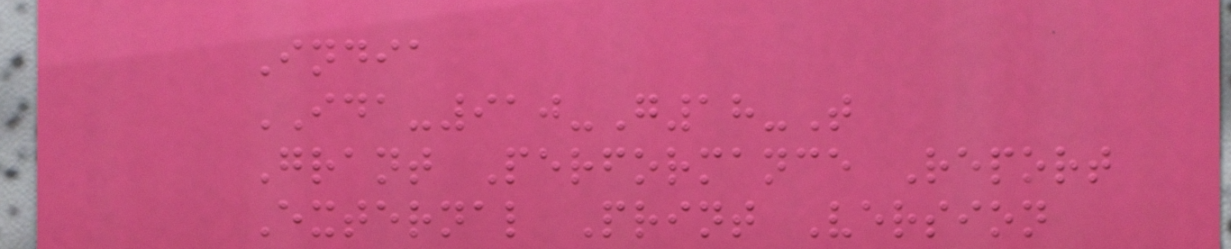India
IDA-910-G18-T
Grant Performance Report
External Print Version
